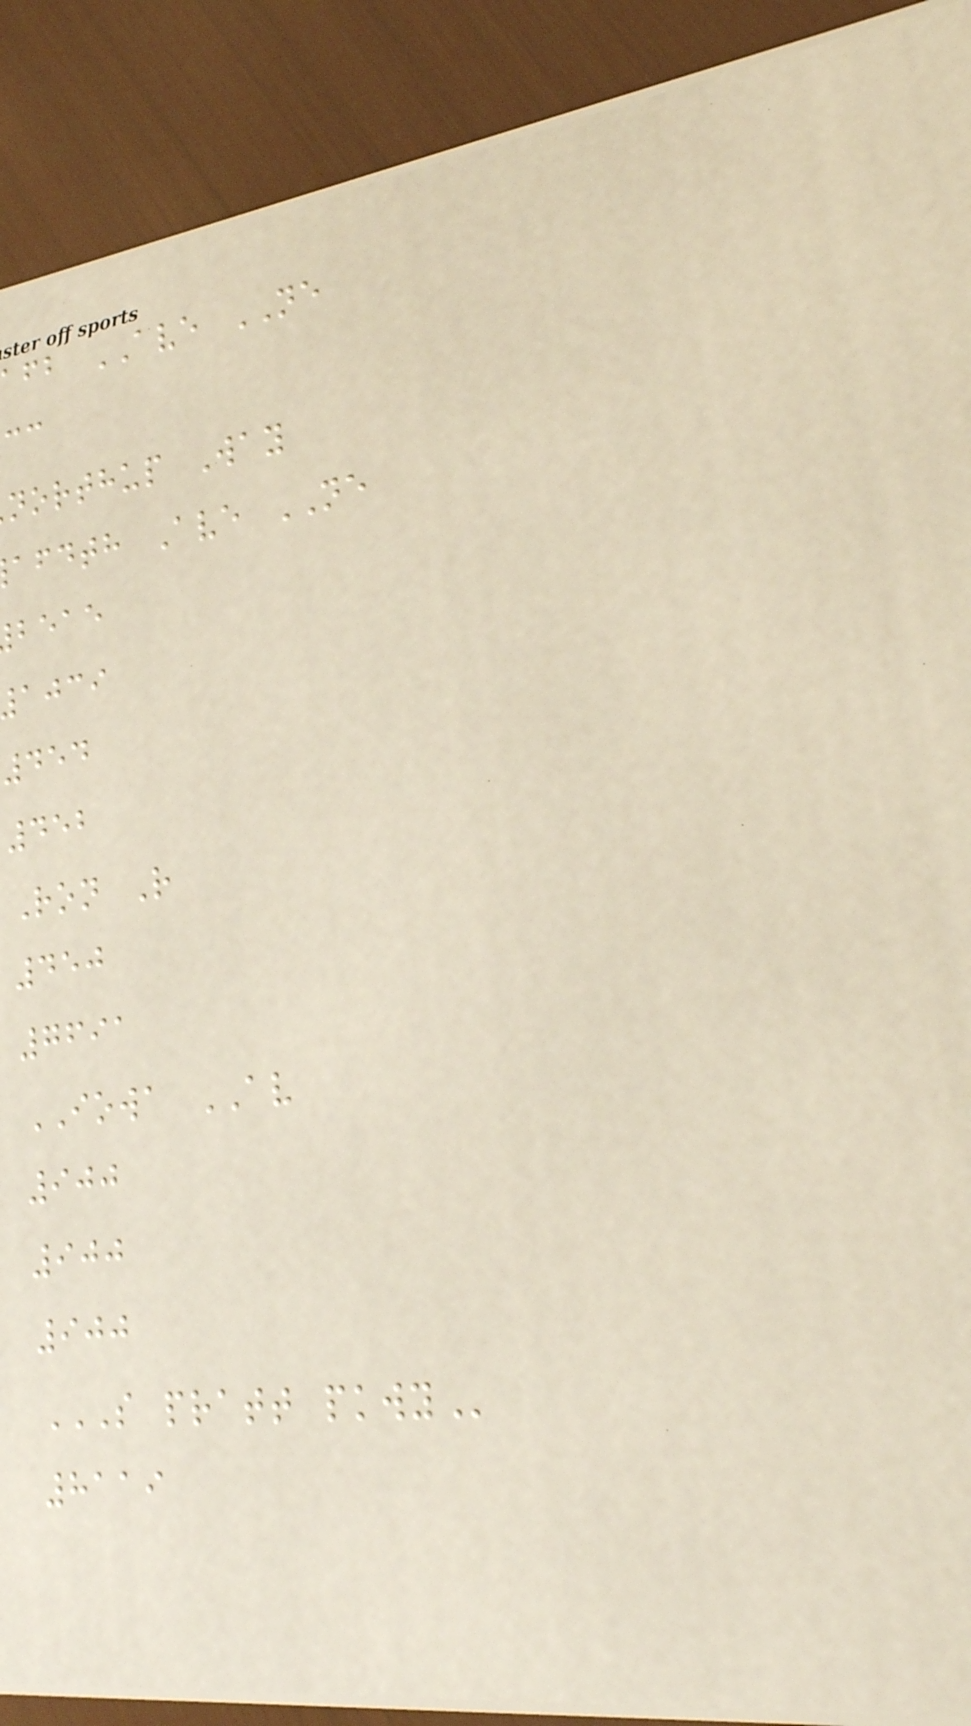afb AVE NE
northup Way
afdth Ave NE
beae
ajci
454
452
Ron R
450
7691
IOWA AV
900
900
900
S PRATT PKWY
8119
